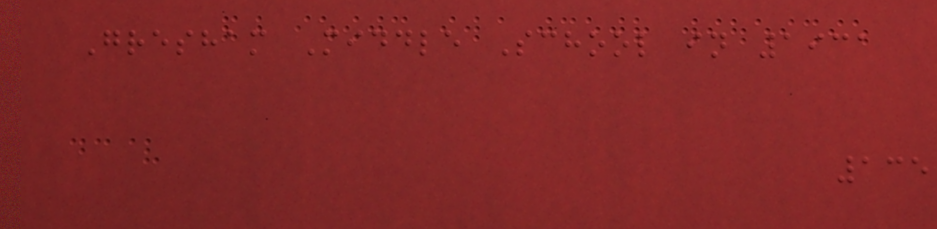Gresham Middle School in 1931
135
